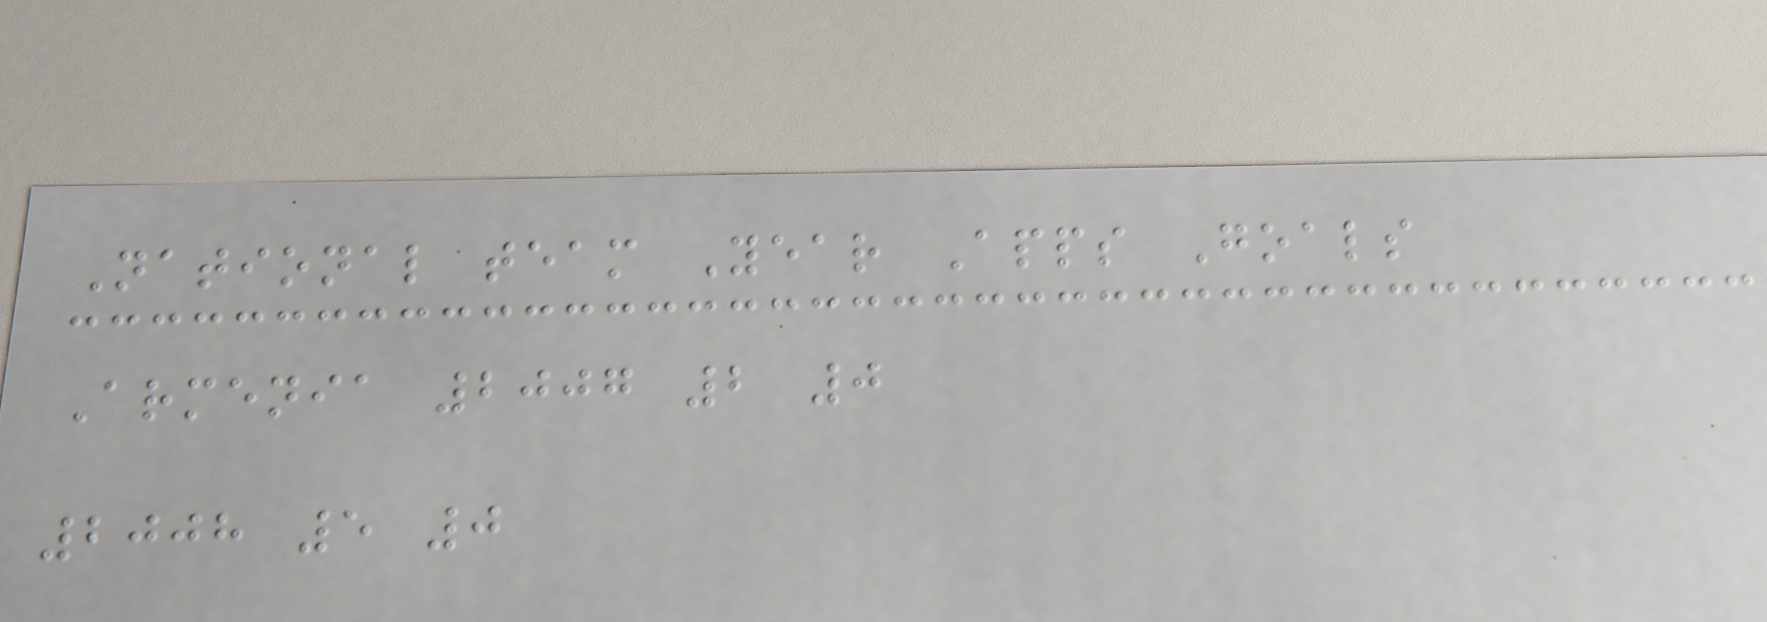National team Year Apps Goals
Armenia 2007 2 0
2008 5 0
